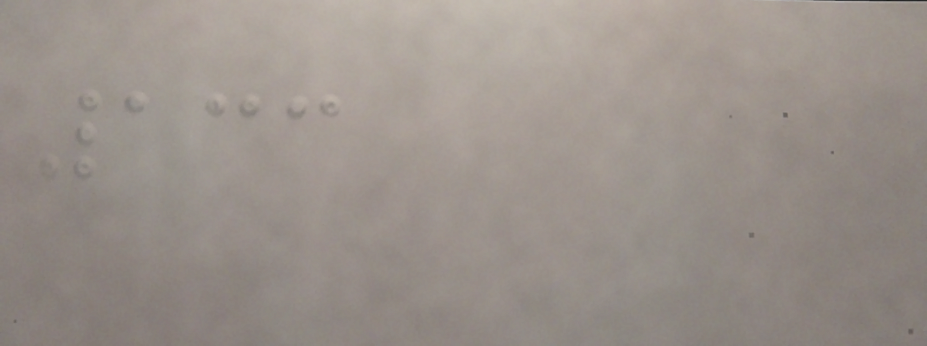133
